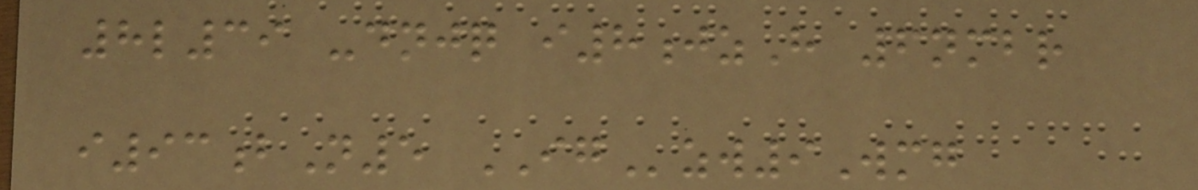8l39 -dnjq i8jzH 6nmbr
i93bN5 IGzw9Wmg
